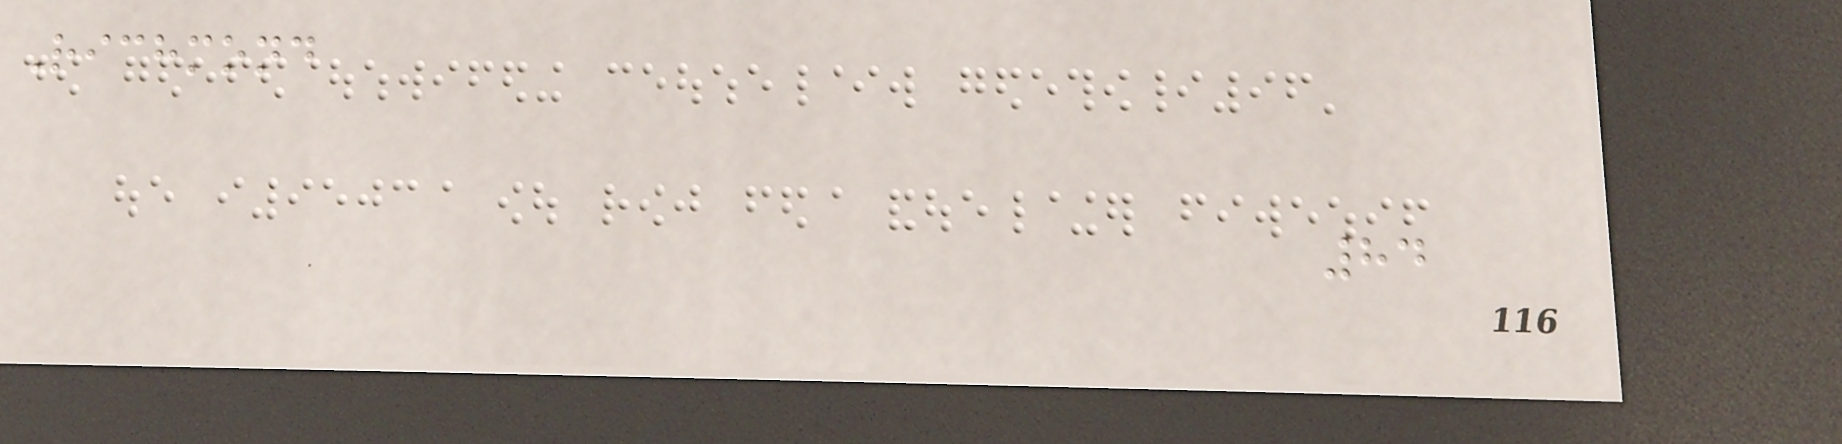Richmond
84
